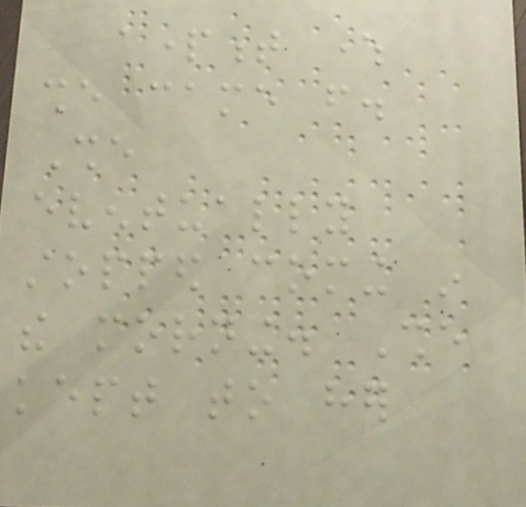apartment where
she came from.
She
eventually
stopped coming in
the morning. She
kept to her
